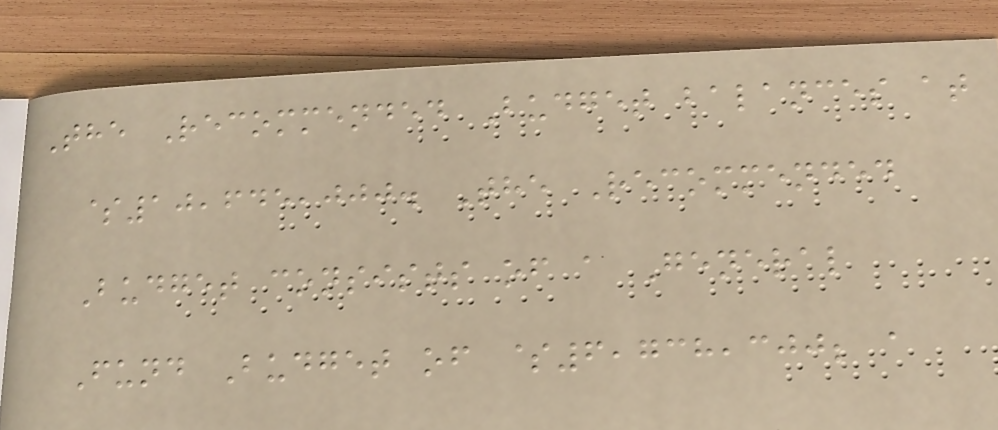The Recommended Budget balances at
$10,645,000. The Recommended
Budget consists of a General
Fund Budget of $6,738,300; a
